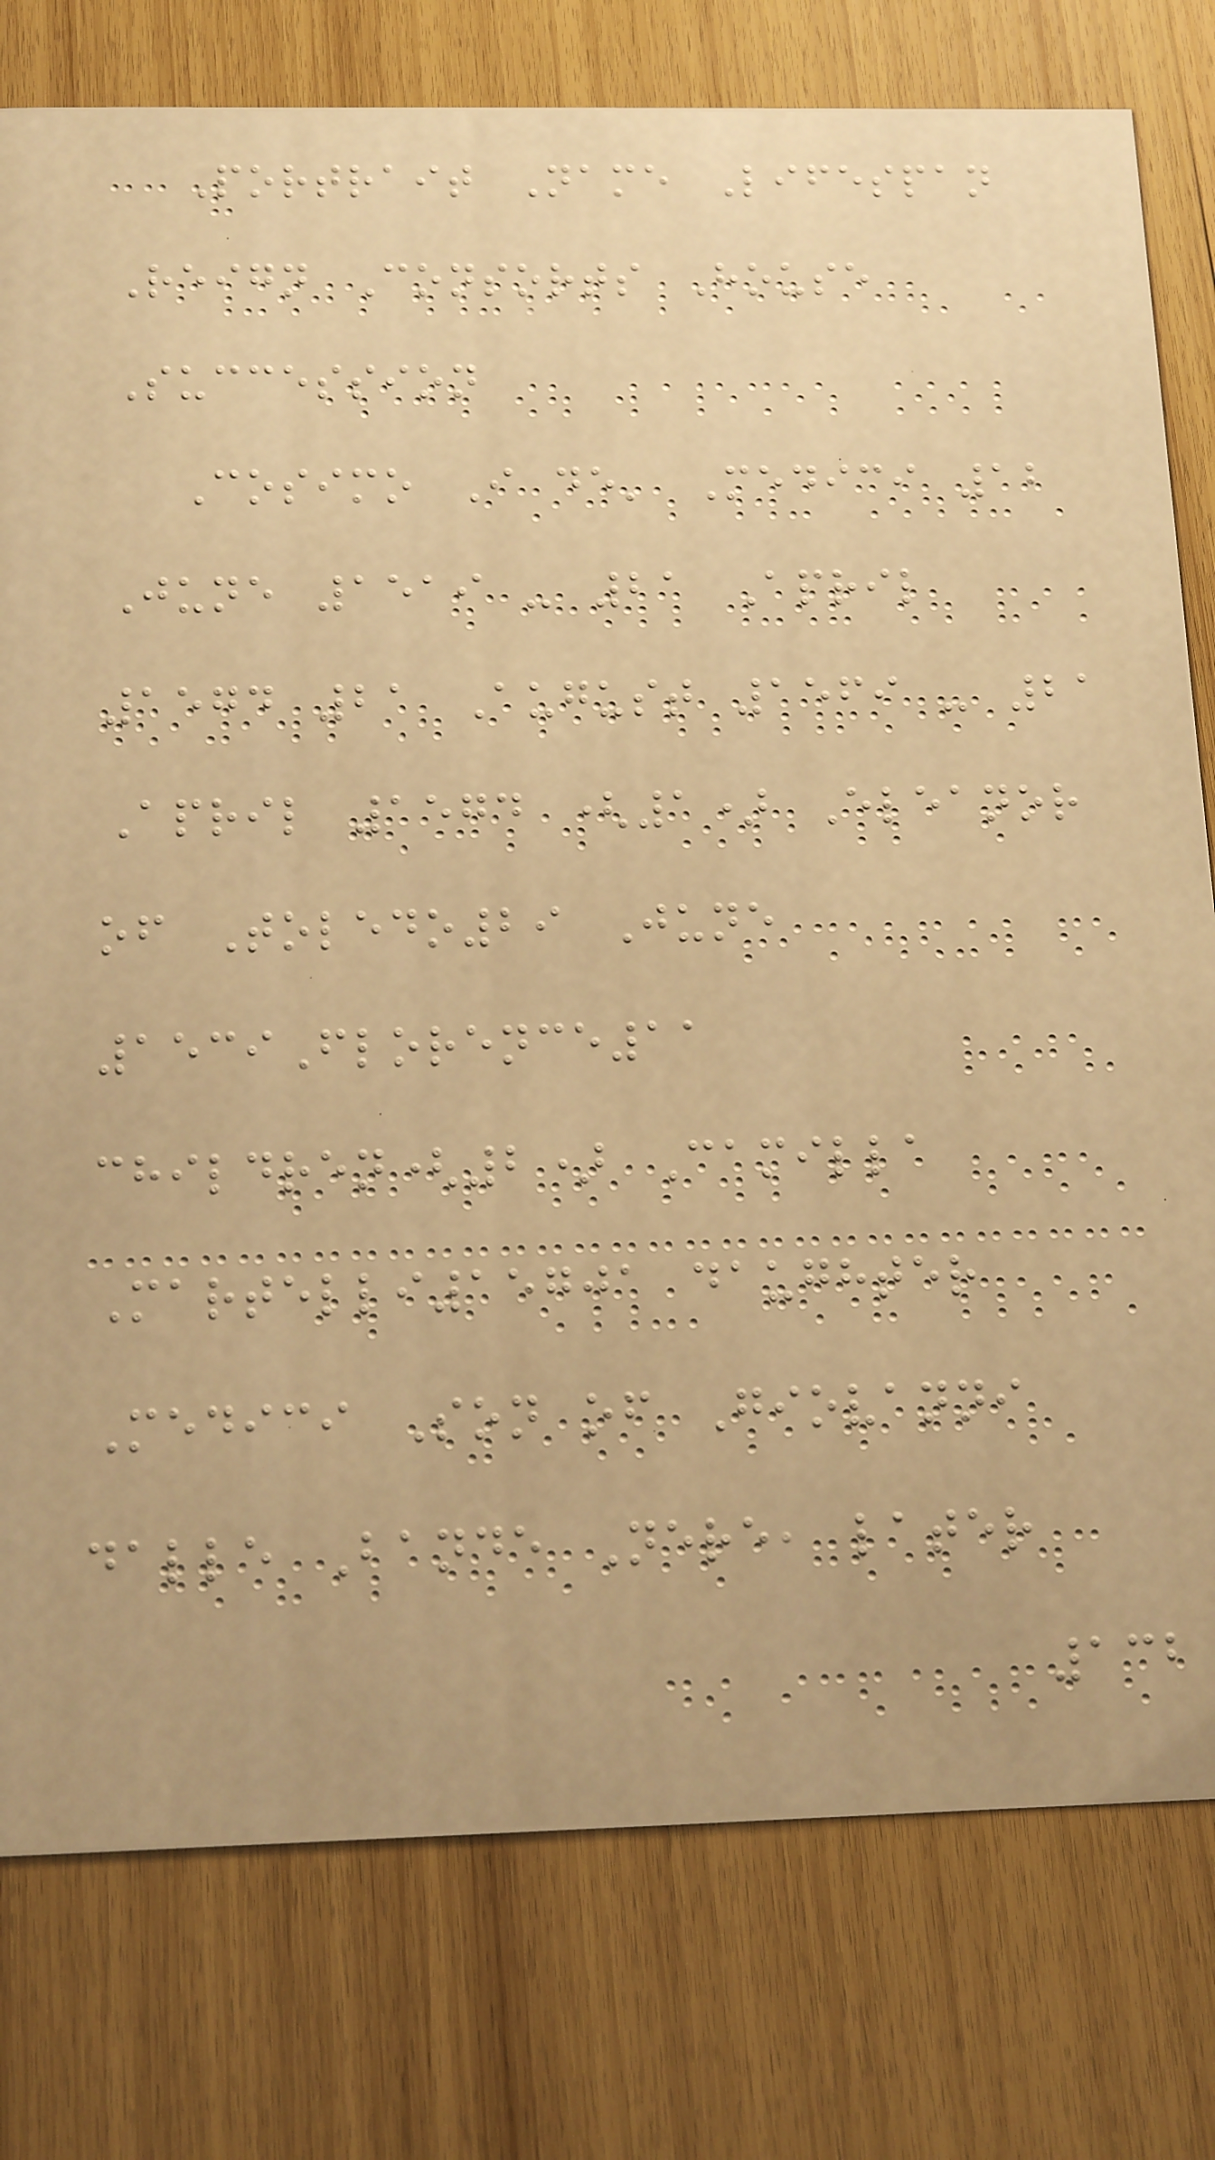Portrait Name Lifespan
Reign Consorts House
Succession
Cosimo I de' Medici 12
June 1519 - 21 April
1574 21 August 1569 - 21
April 1574 (1) Eleanor
of Toledo29 June
1539Florence11
children(2) Camilla
Martelli15701 daughter
Medici Son of Giovanni
dalle Bande Nere, later
132
